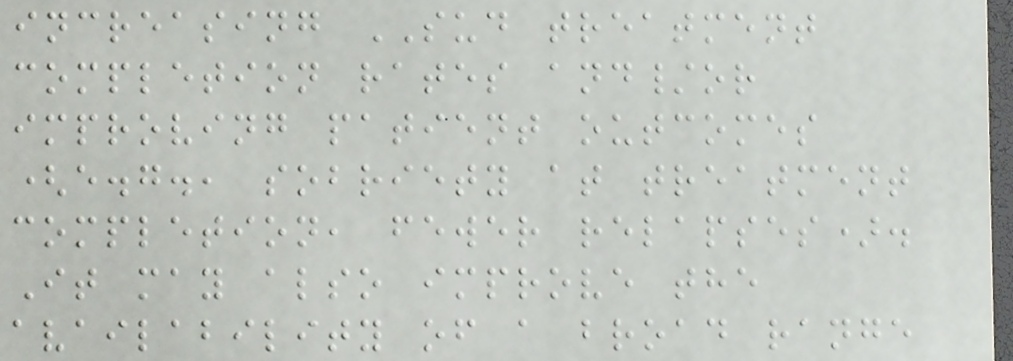increasing SUD treatment
completion rates and/or
improving patient outcomes
(e.g., sobriety at treatment
completion, fewer relapses).
It may also improve the
availability of a broad range
